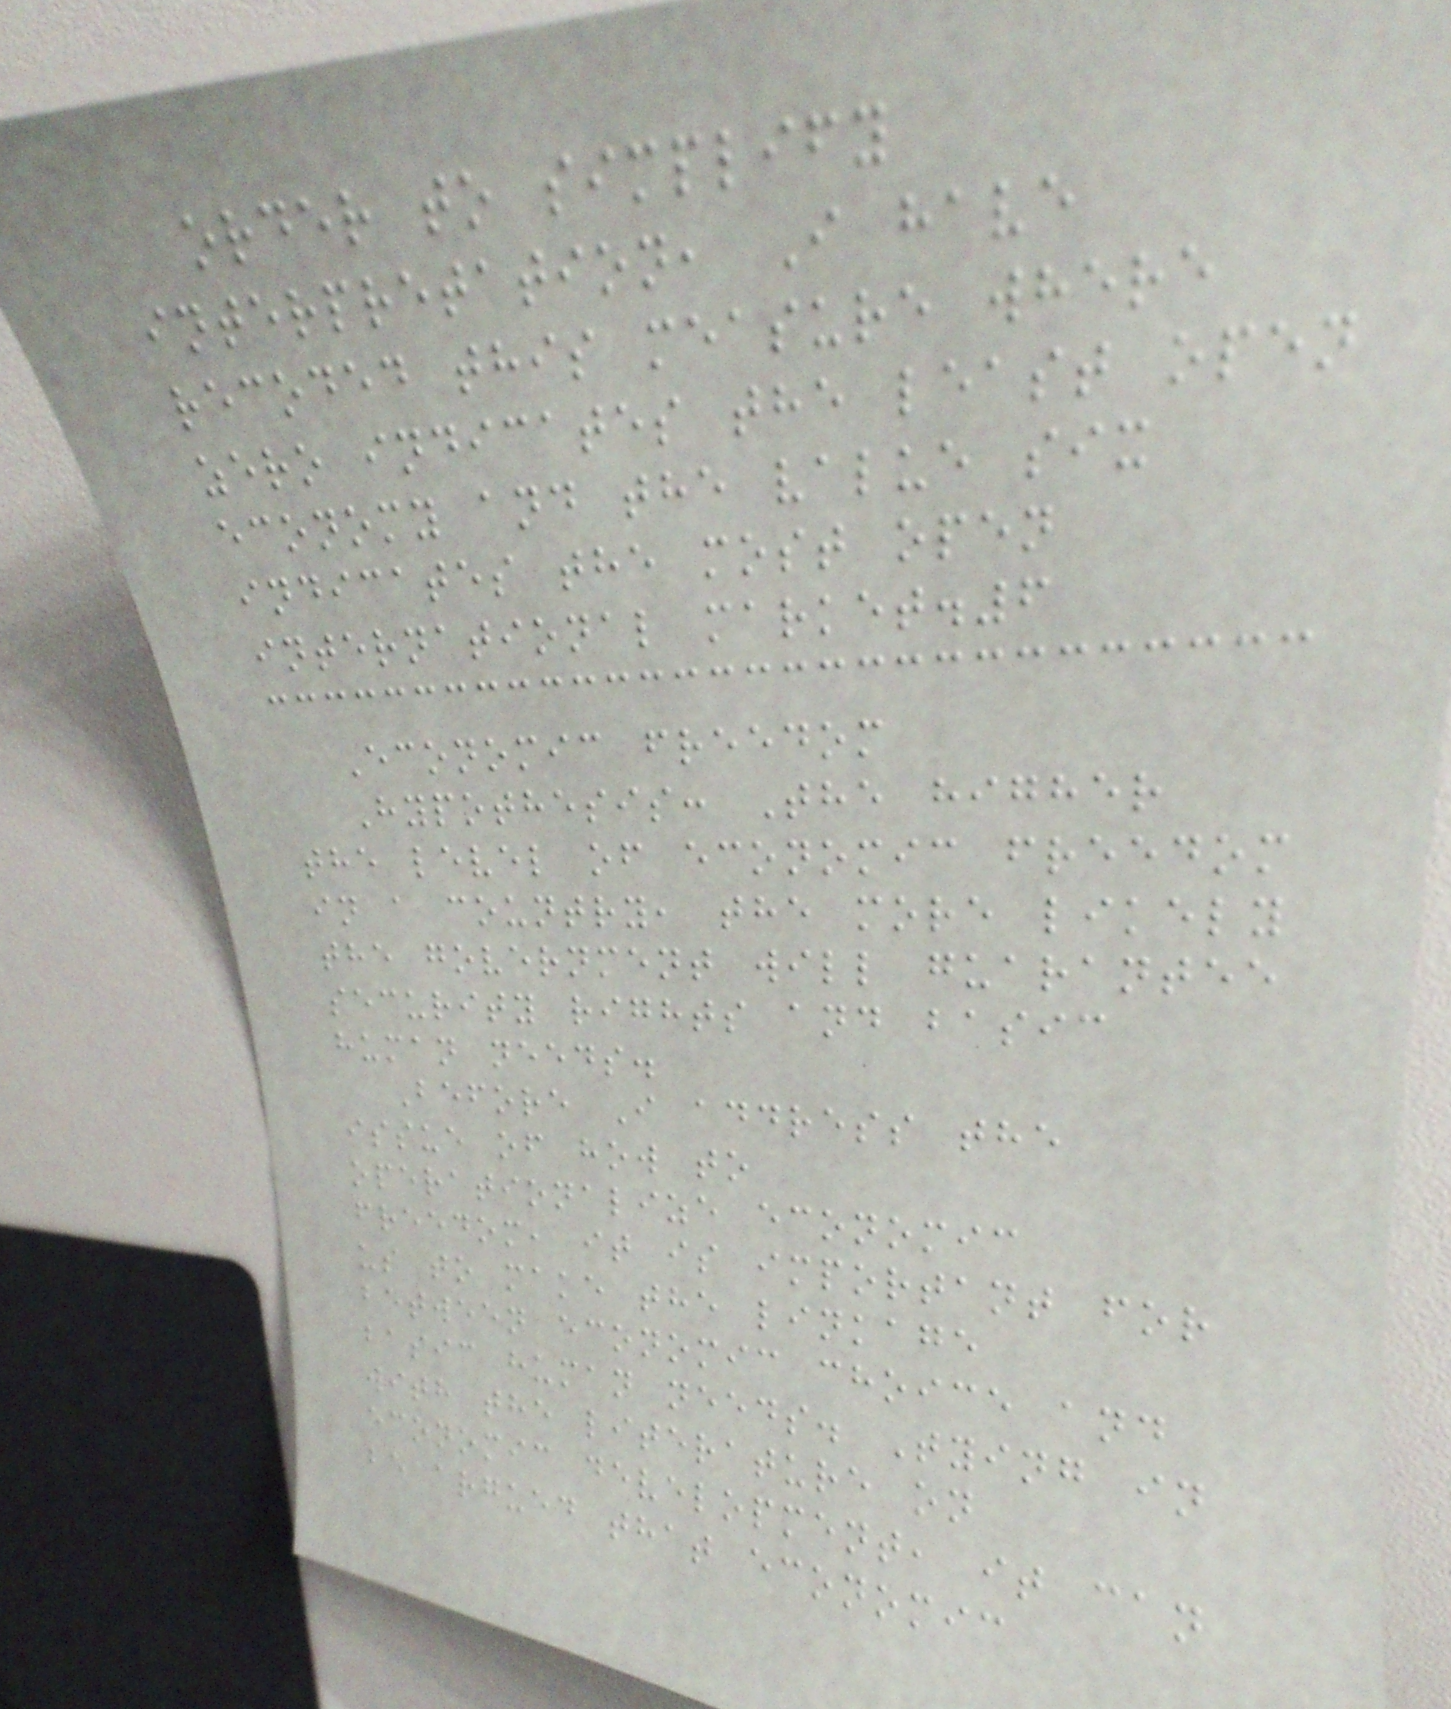order to simplify
interpretation, I have
recoded this measure where
zero indicates the least open
economy and the value six
indicates the most open
international market.6
Economic freedom
Hypothesis: The higher
the level of economic freedom
in a country, the more likely
the government will guarantee
security rights and basic
human needs.
Before I address the
issue of how to
operationalize economic
freedom, it is important for
us to make the linkage
between economic choice and
basic human needs. Tying in
with the literature on
economic development, it can
be argued that economic
